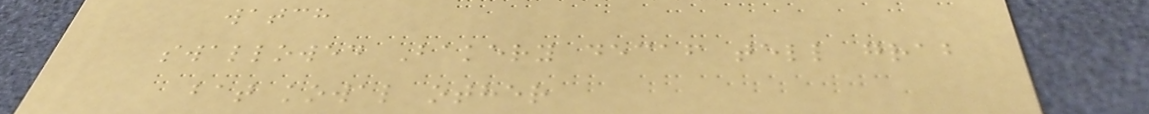watch
swallowed Bakery decaf tell grab
bat kowal other
